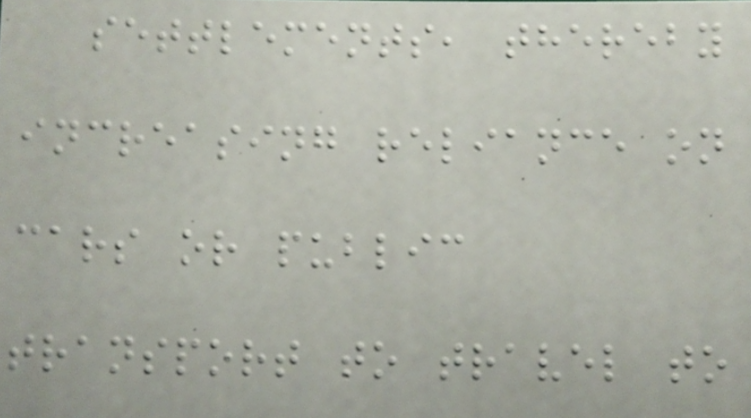settlements, thereby
increasing reliance on
cars or public
transport to travel to
